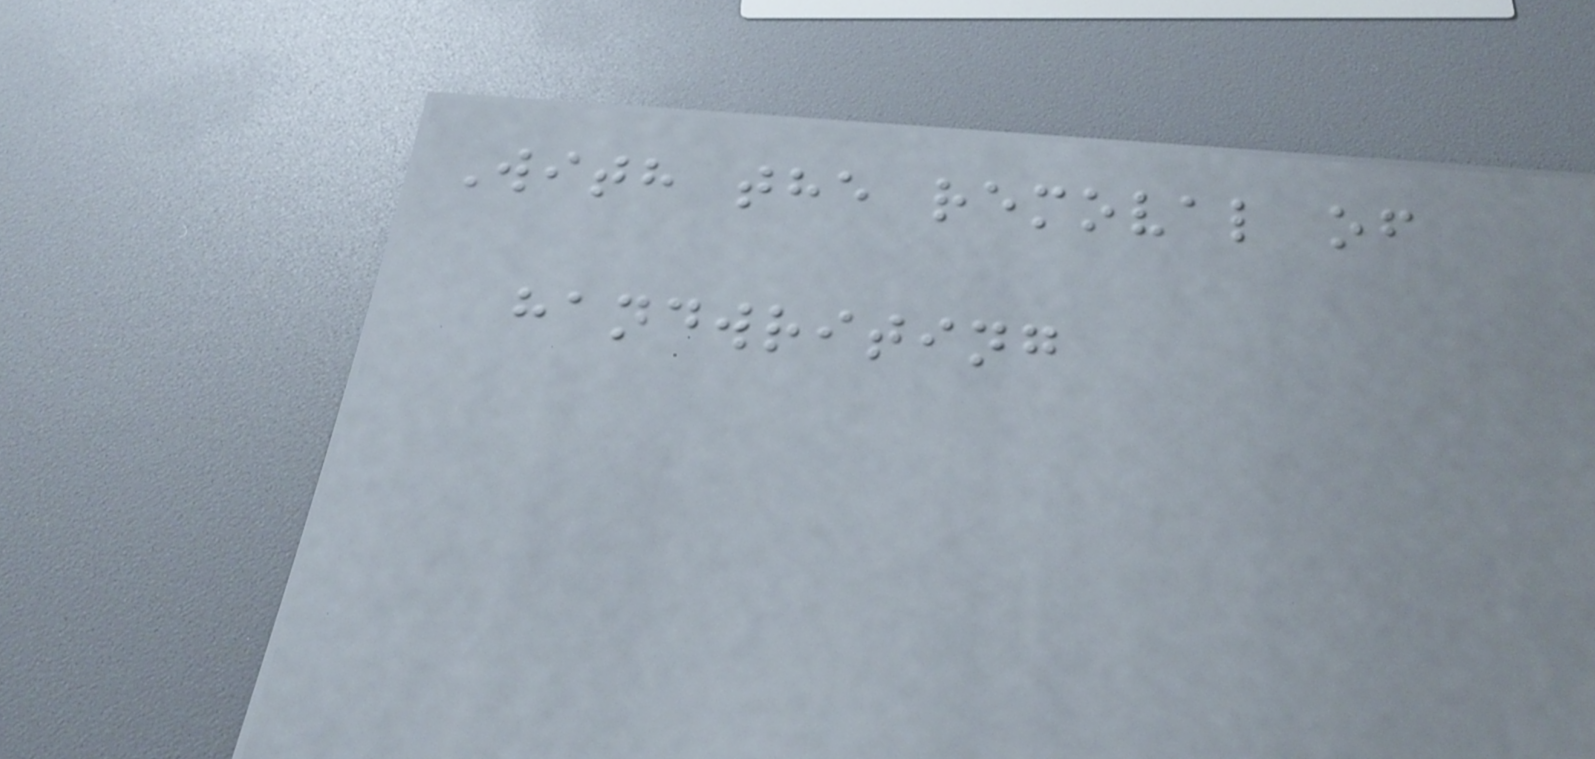With the removal of
handwriting
